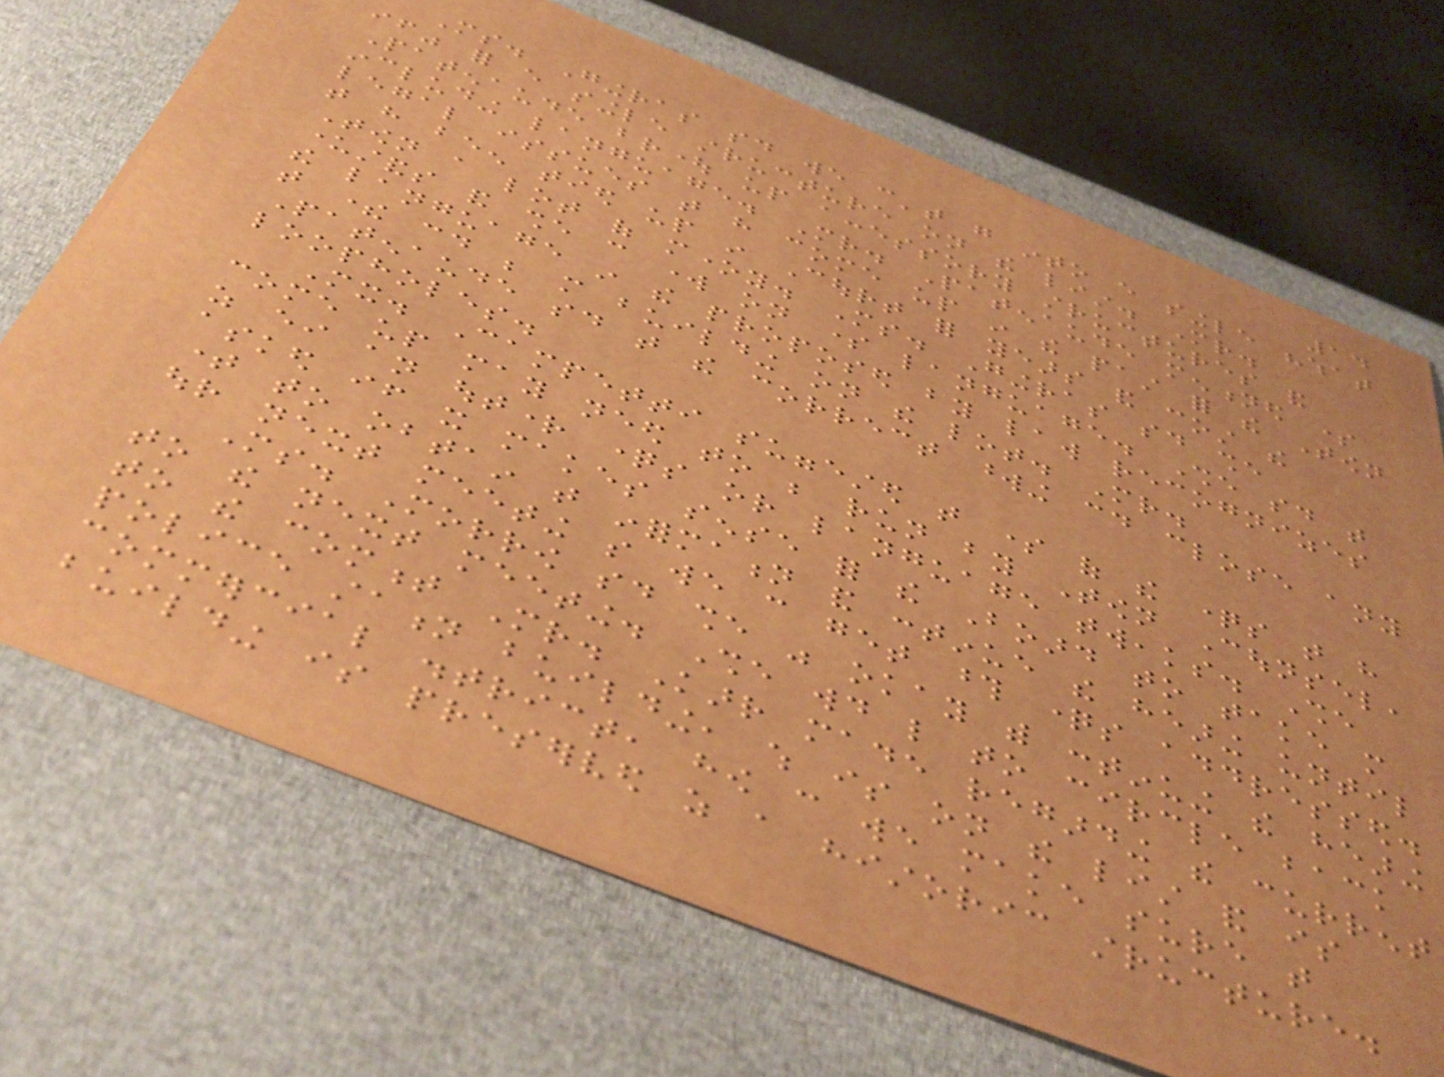14
Ms. Gingras said we can't go into every single "what
if" for every single structure on the list. Mr.
Patenaude brought up accessory structures and
including language. Mr. Patenaude mentioned some
legal issues that have come up in the past for the Town
that have been tied up in Court for years and cost the
Town a lot of money. Ms. Gingras said she
understands and she can work on some language. She said that
the language in the proposed by law recognizes
that there could be more building on the lot. Mr.
Patenaude said that the correct wording could close any
loopholes.
Mx. Campetti suggested that some of the questions that have
come up may need to be run by Town Counsel,
as either an outright questions or language tweaks. She
asked if it makes sense for the Board to take more
time to obtain that information and continue the hearing until
our next meeting so we can get those questions addressed.
Ms. Morrow said she was okay with continuing the hearing
to the next meeting. She would like to circle back
to the comment Mr. Karr made regarding the current
police station building, which is on the list and is
commercial district, how can we make sure that
building is preserved as a historic structure.
